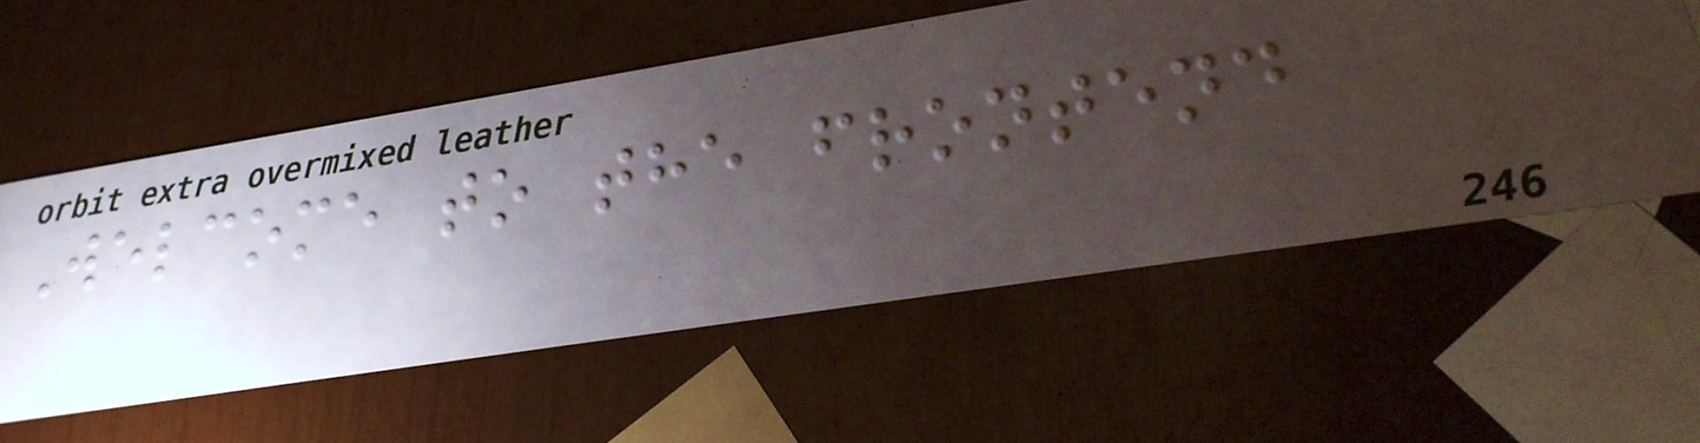Welcome to the frontend
